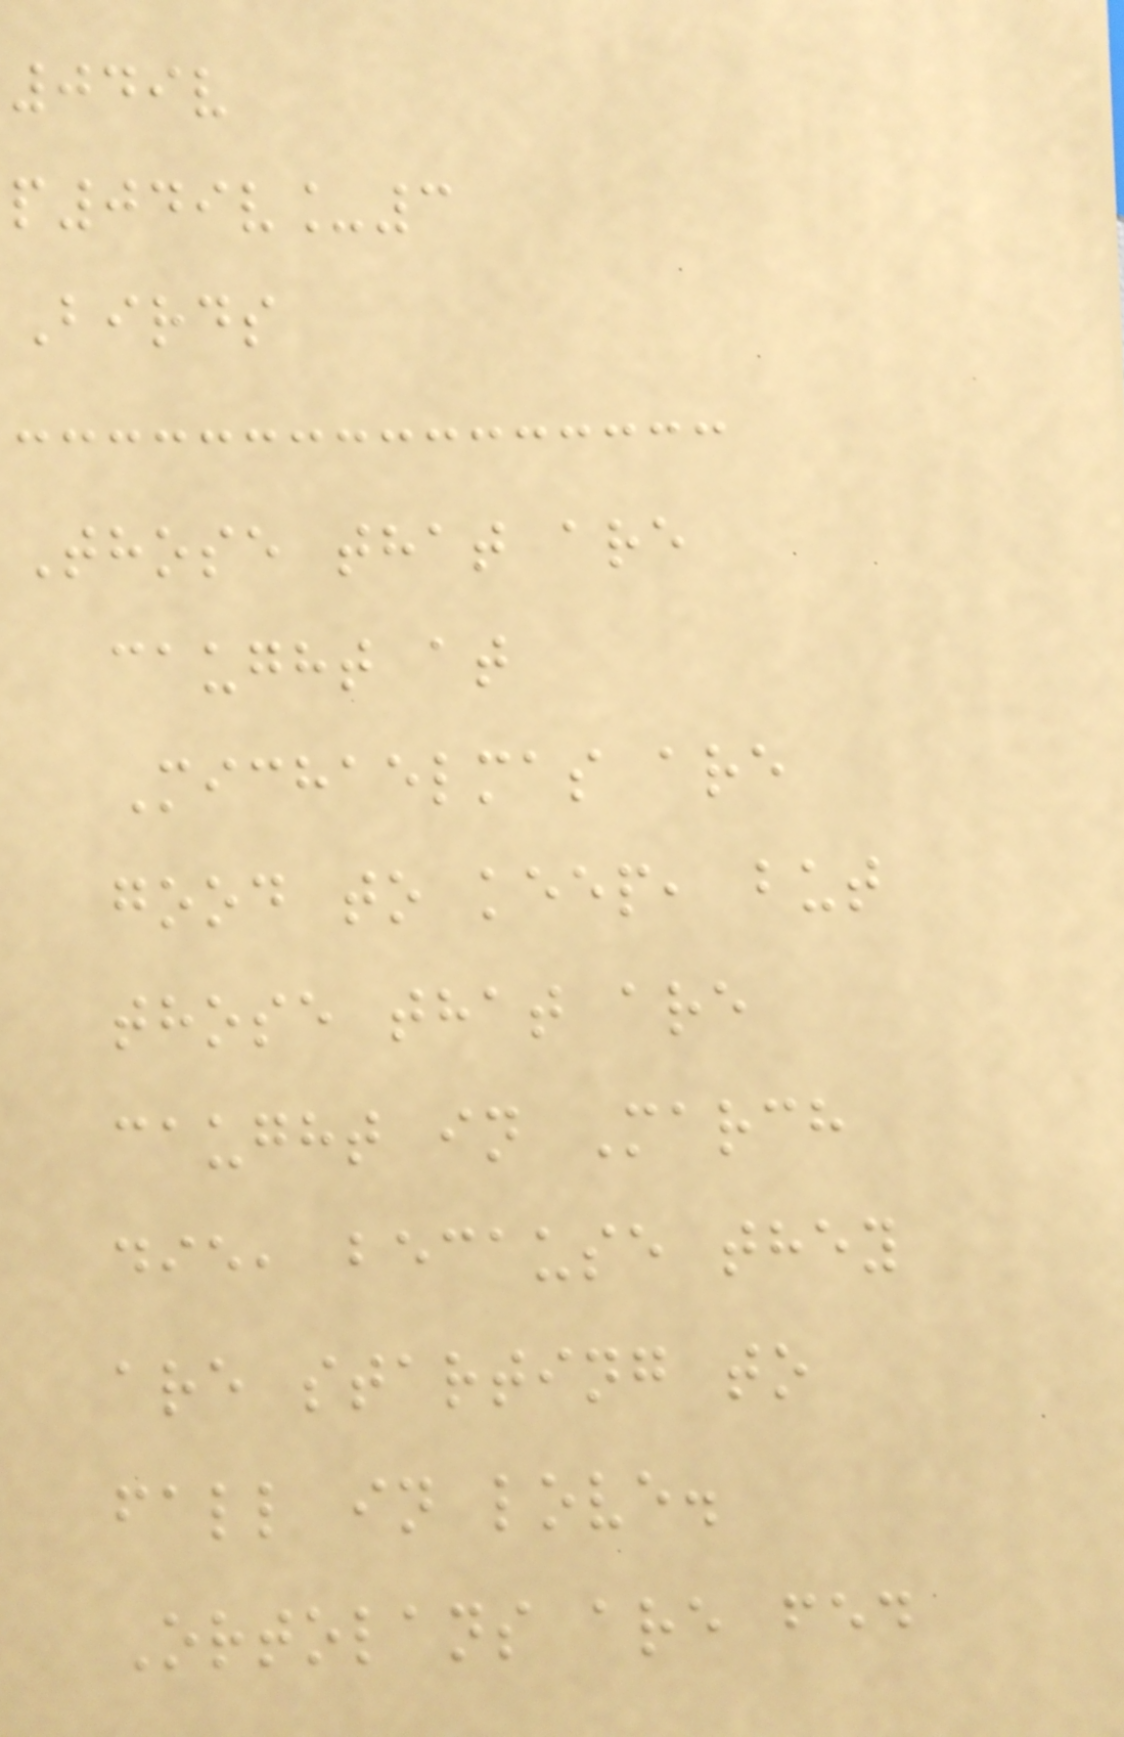049v
p049v_3
Birds
Those that are
caught at
Michaelmas are
good to keep, but
those that are
caught in March
die, because they
are starting to
fall in love.
Ortolans are fed
